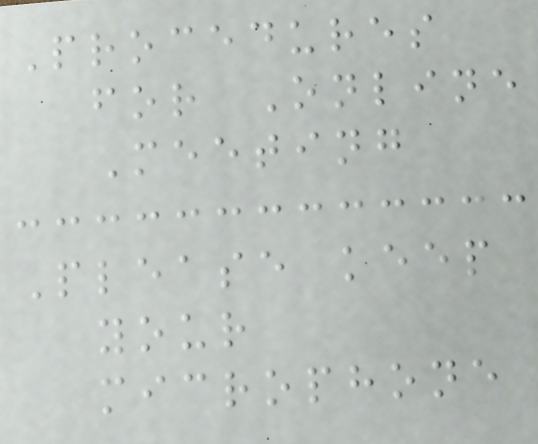Procedures
for Online
Meeting
Please keep
your
microphone
